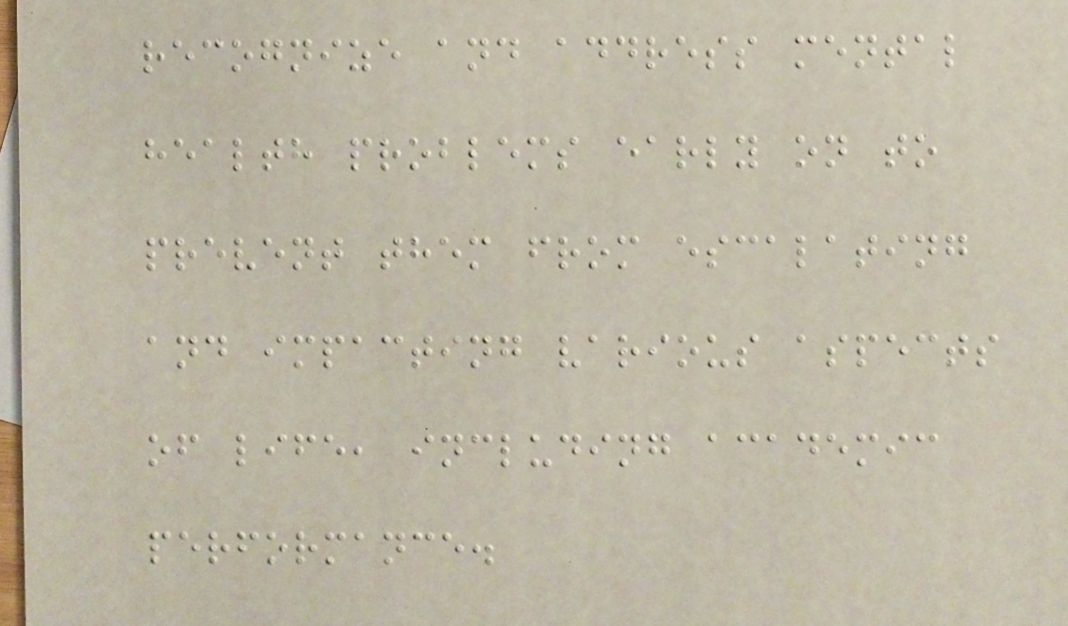recognize and address mental
health problems early on to
prevent them from escalating
and impacting various aspects
of life, including academic
performance.
